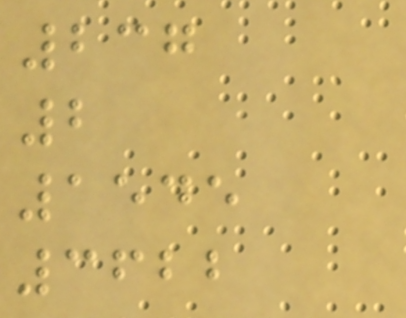237
2
1545
3622
